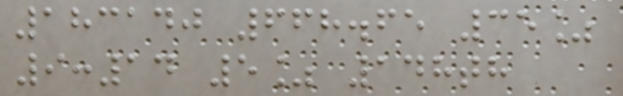183140 668.65 35%
9:14 5% 148th
